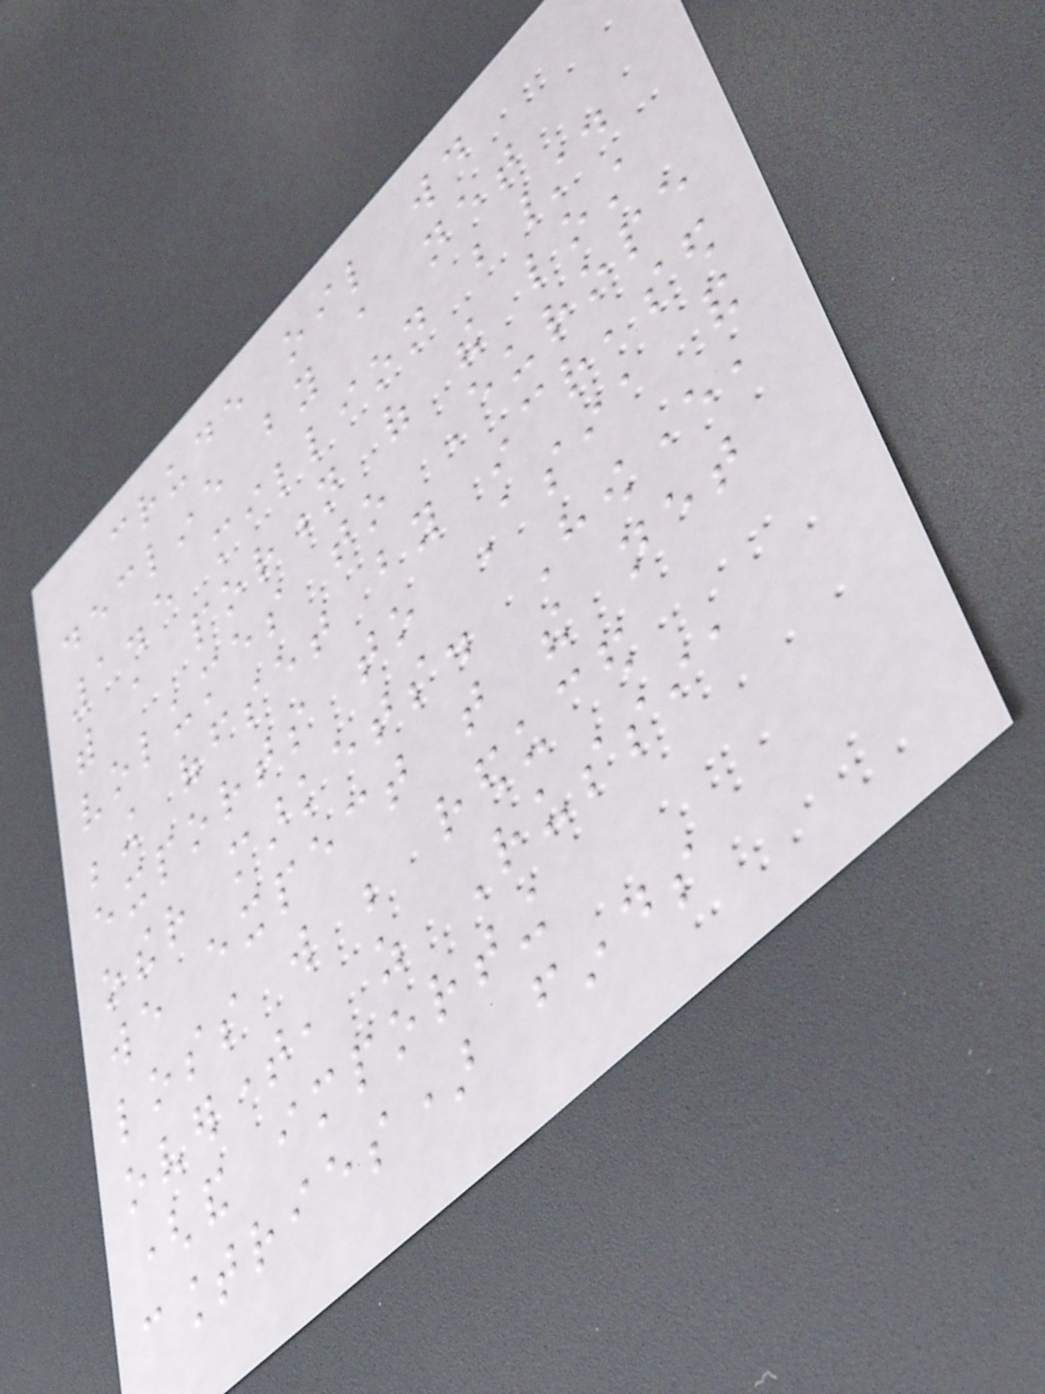crude oil would
decline by a net
1.5 million b/d
with a portion of the lost
volumes to Europe
being offset by increased
exports to Asia and
other markets. However,
we expect that the net
loss will be reduced
overtime, as Russia
(and importing
countries) finds
